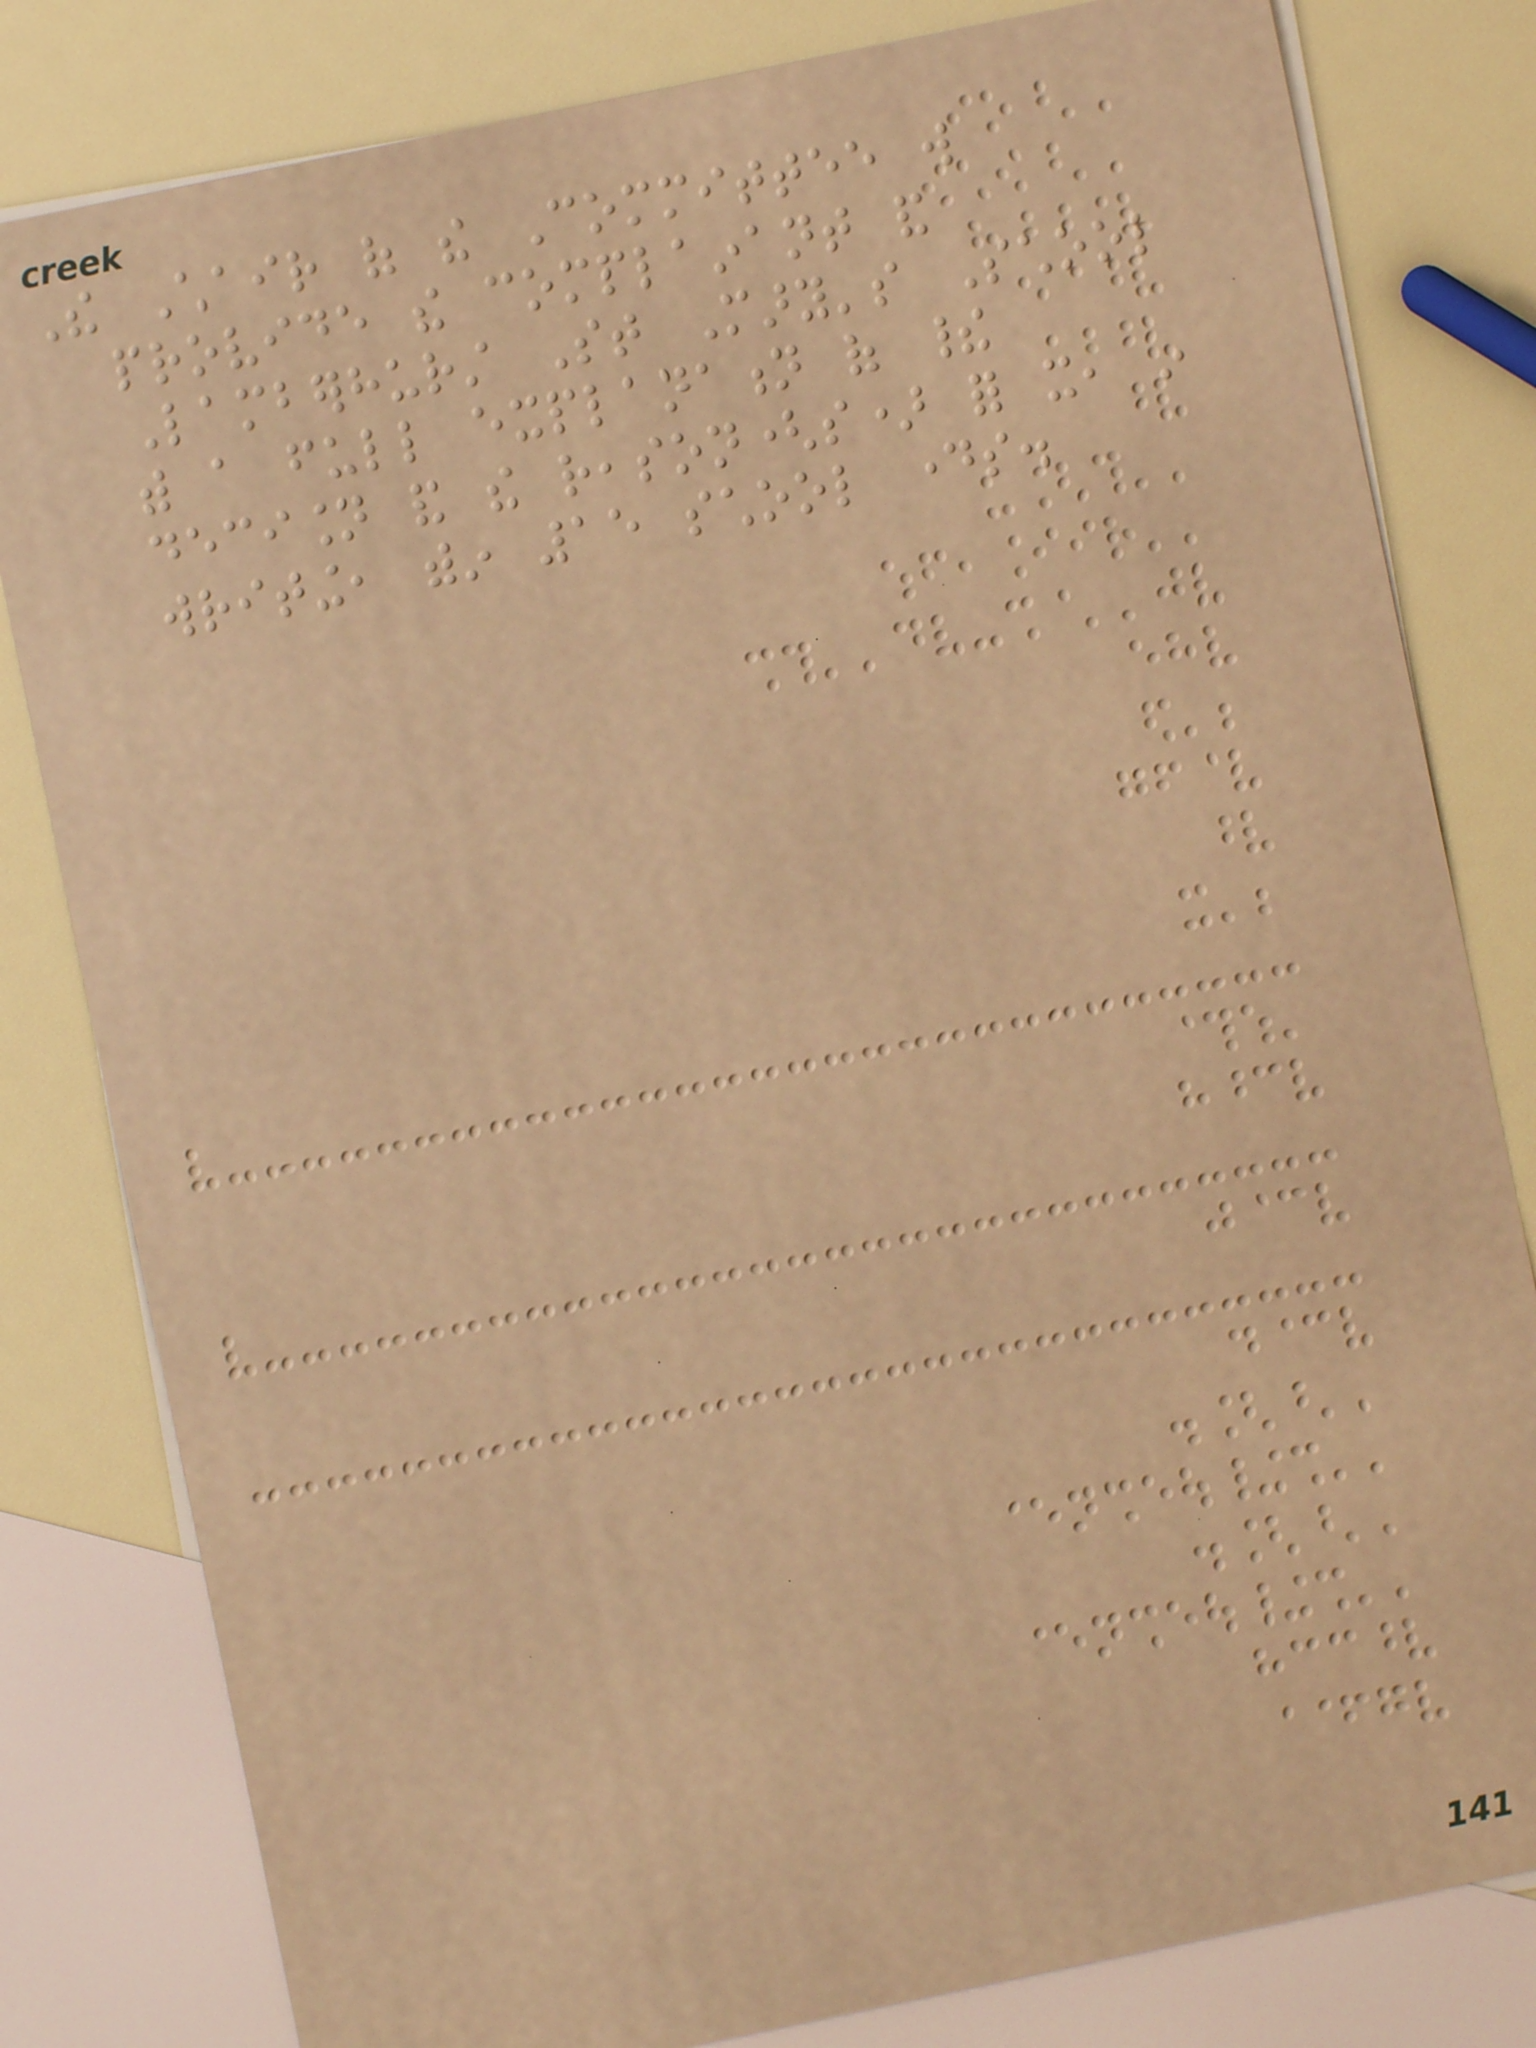The Chair of the Committee will
provide the complainant and
Lamberhurst St Mary's School
with a full explanation of their
decision and the reason(s) for it, in
writing, within 15 school days.
